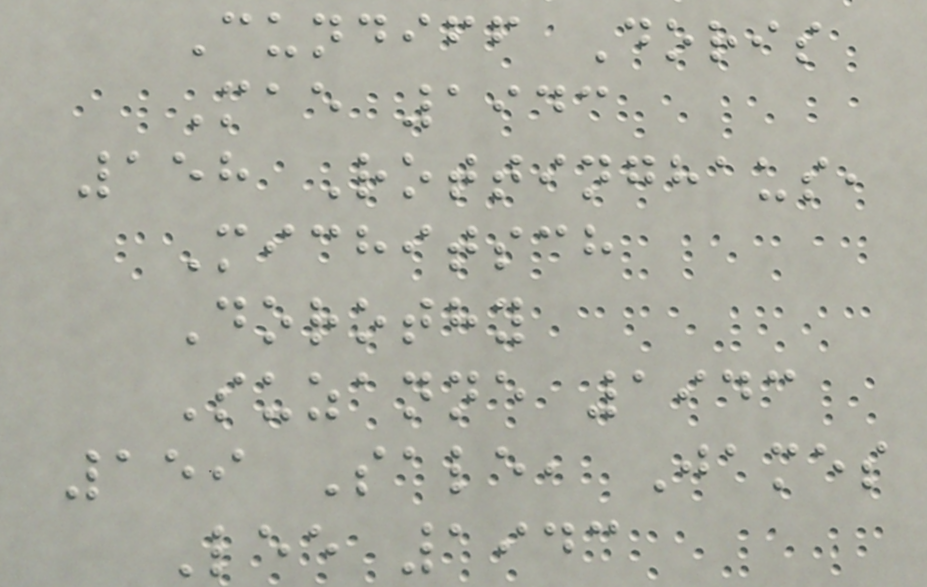Cundiff Doris
Mae 1943
158 Rottinghaus,
Michitsch
Dorothy
Suzanne 1943
159 Sale, James
Lee 1943
